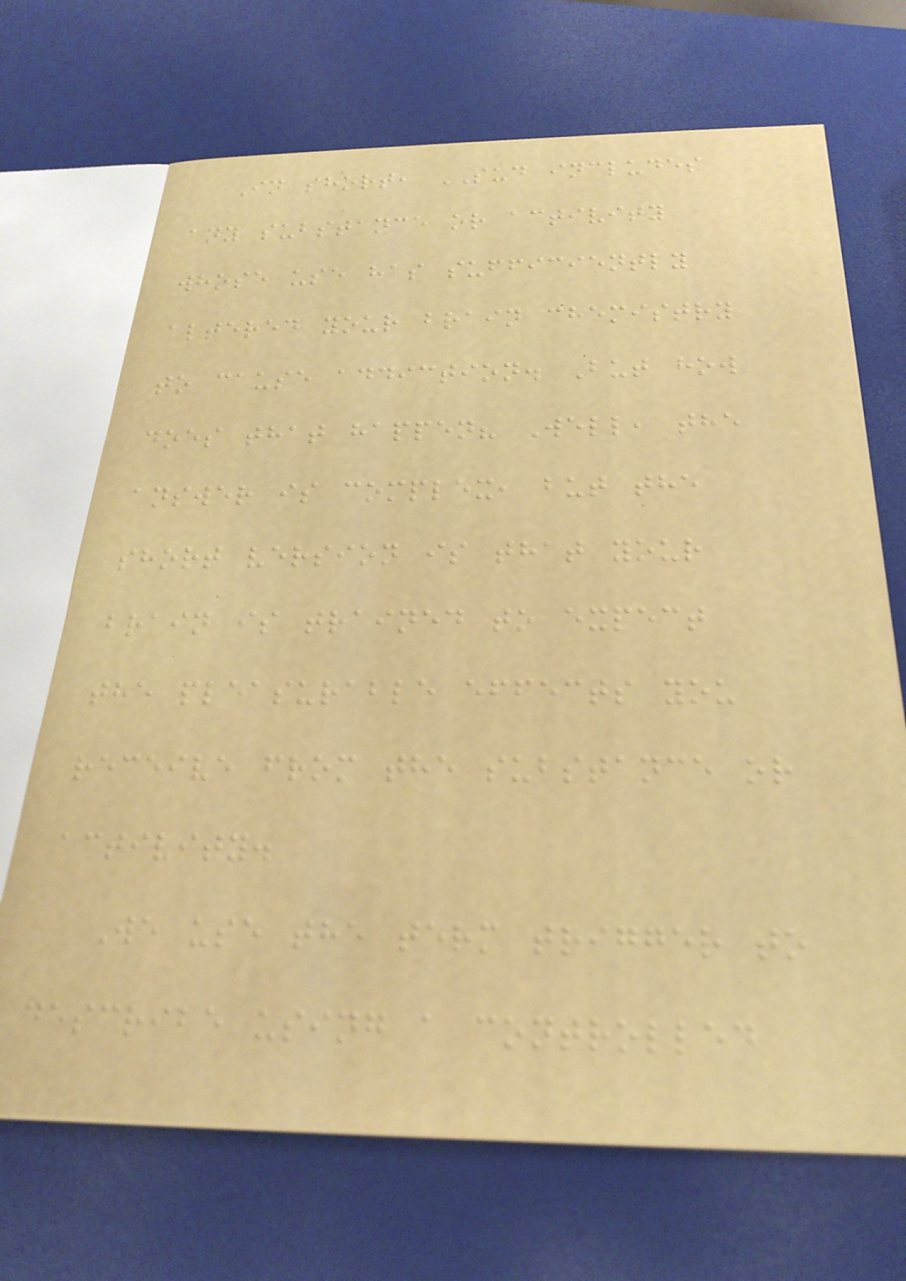In short, SUD includes
any substance or activity
whose use has sufficiently
altered your brain chemistry
to cause addiction. But how
does that happen? Well, the
answer is complex, but the
short version is that your
brain is trained to expect
the pleasurable effects you
receive from the substance or
activity.
We use the term trigger to
describe using a controlled
